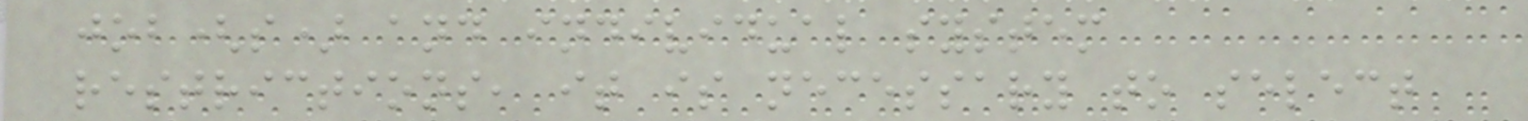job(s) and individual system
restrictions, it is necessary to select
